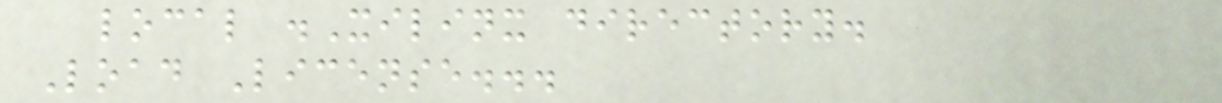local .Xilinx directory.
Load License...
